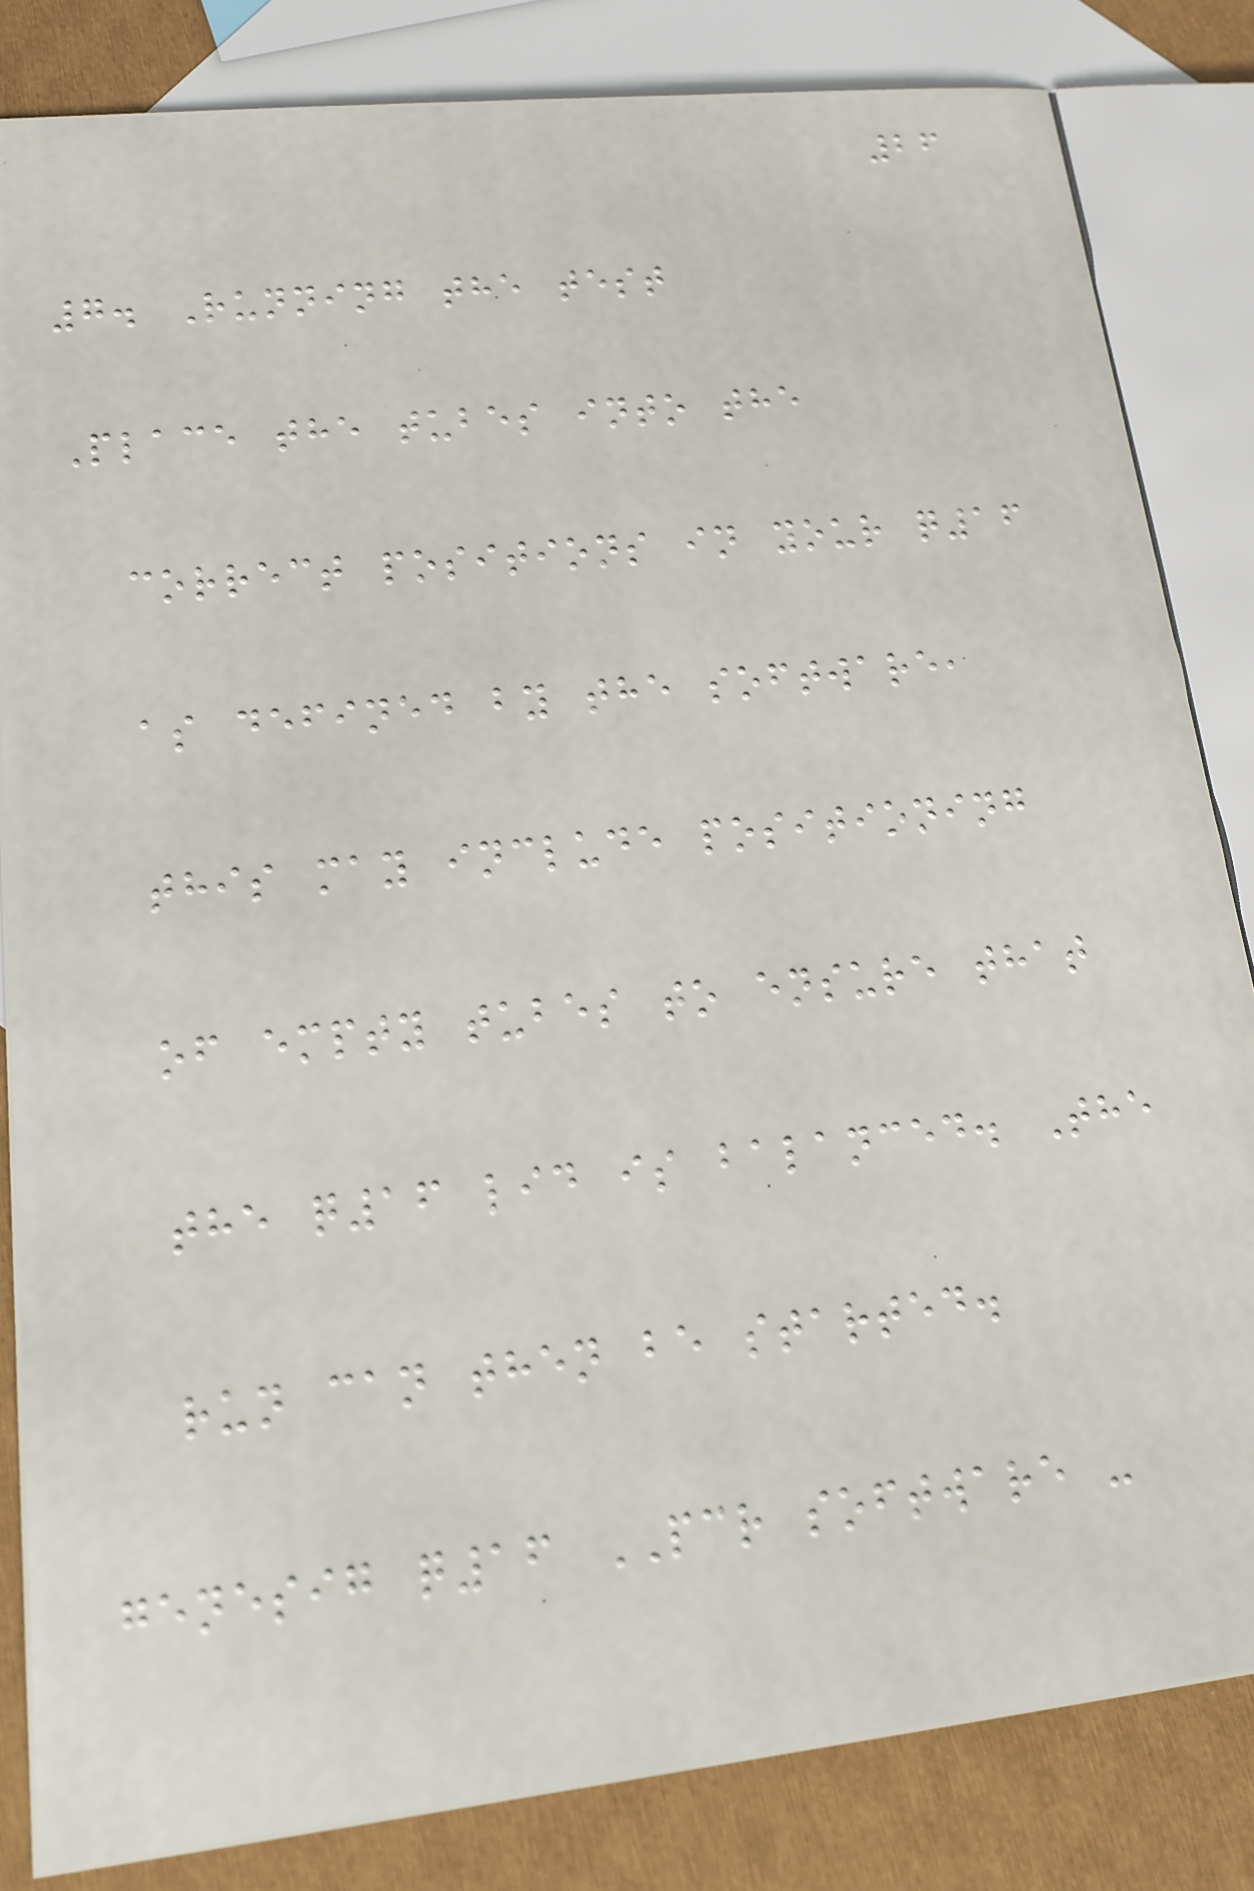26
7. Running the test
Place the tubes into the
correct positions in your q16
as defined by the software,
this may include positioning
of empty tubes to ensure that
the q16 lid is balanced. The
run can then be started.
genesig q16 PCR software -
